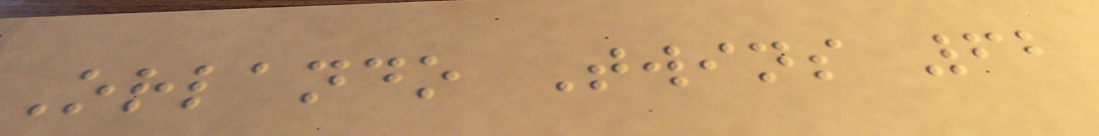Orlando Twins 62
